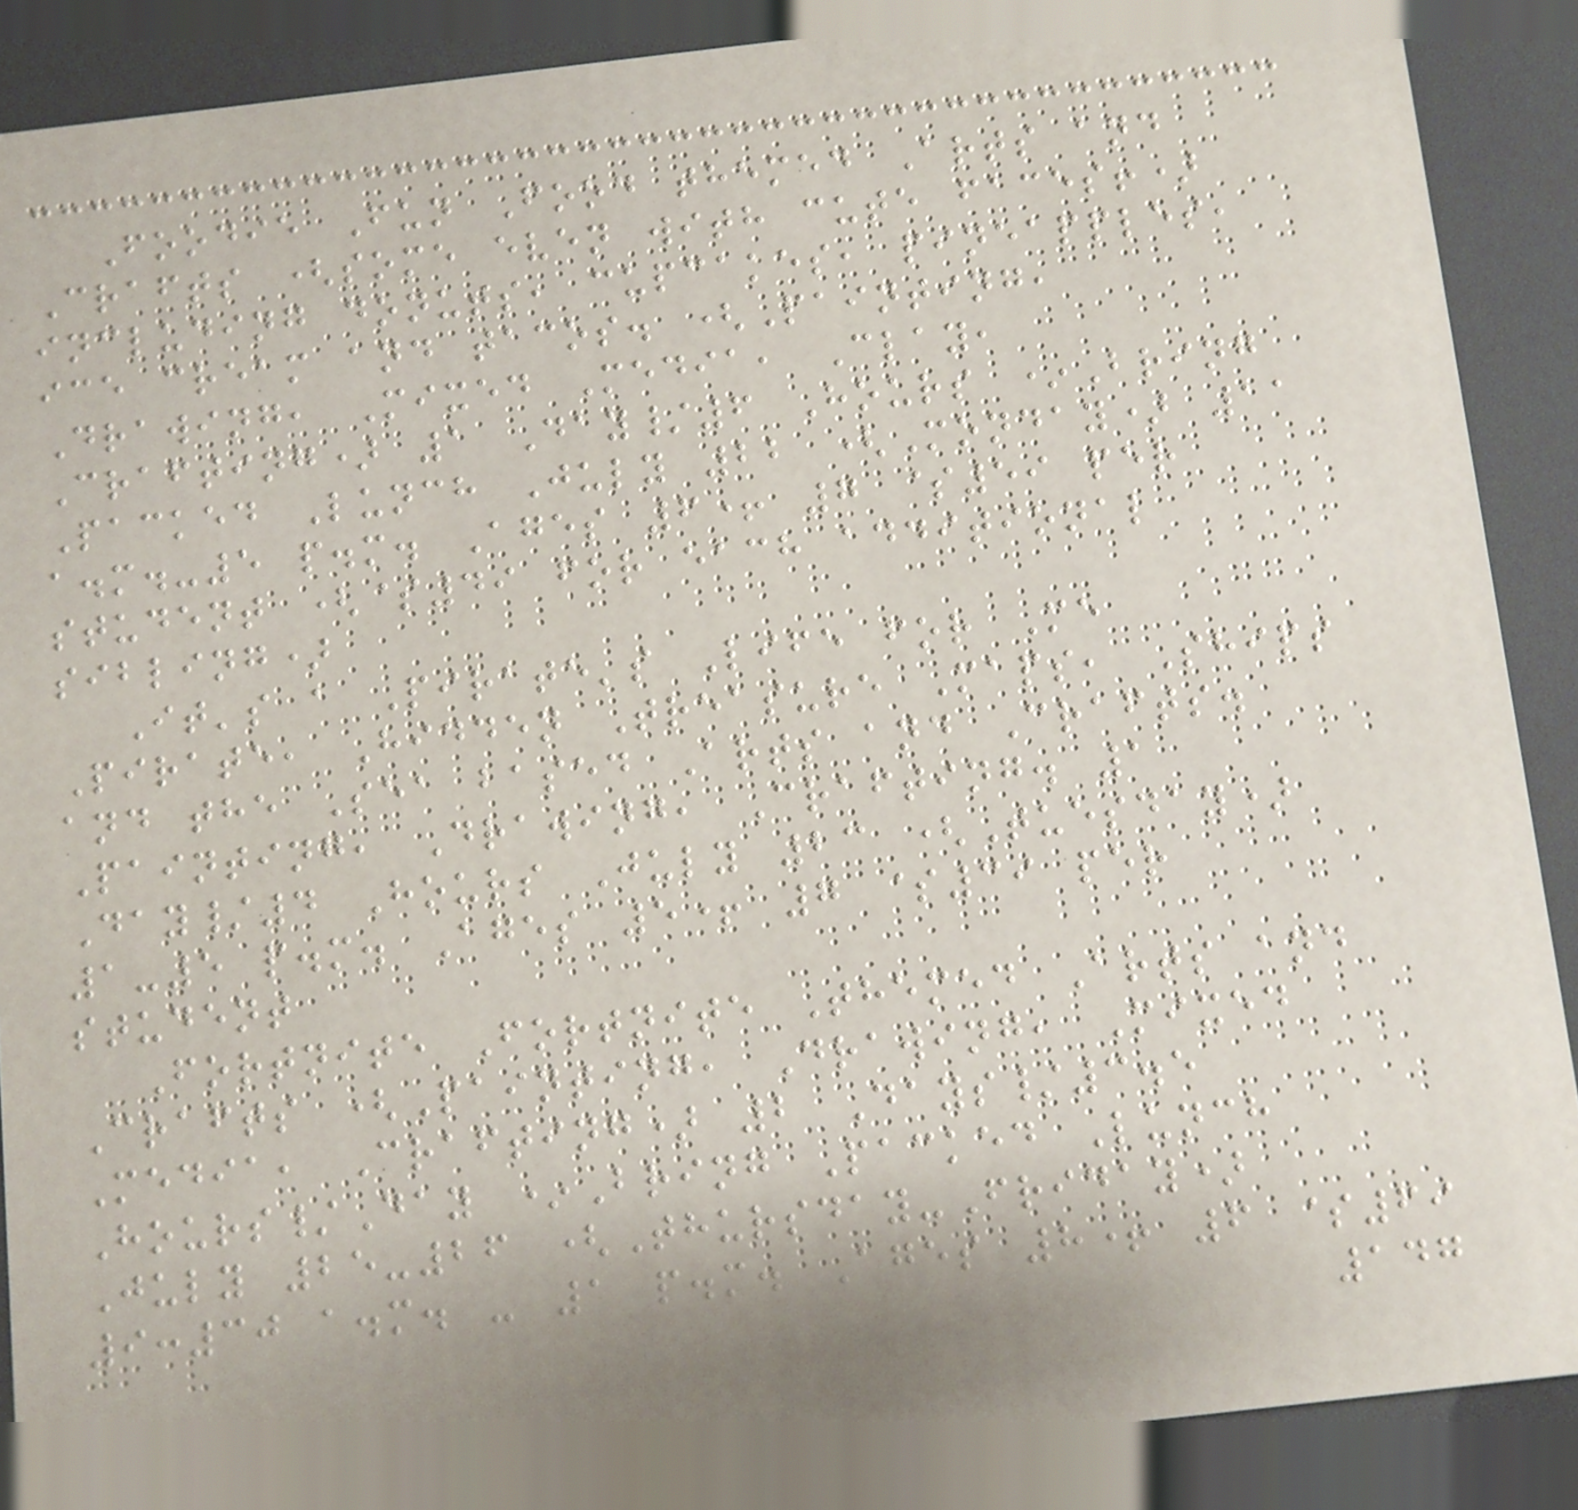Foodie Fun Food themed Arts and
Crafts (some even with cute faces!)
including donuts, cupcakes, pineapples,
ice cream and tacos. (Painting,
Drawing, Mixed Media, Clay,
Crafting) 1 Day/6 Hours *Bring
Packed Lunch July 22 (Monday) 11
a.m.-5 p.m. Ages 6+ 7 $59 per
student ($49 for each additional
sibling)
It's a Pirate's Life for Me
Pirate, Hidden Treasure Maps, Ships
and the Sea based Arts and Crafts.
Painting, Drawing, Crafting. 1
Day/4 Hours July 23 (Tuesday)
1-5 p.m. Ages 5+ 7 $39 per
student
Fortnite Fortnite Themed Arts and
Crafts (Painting, Drawing, Mixed
Media, Crafting) 2 Days/3.5
Hours/Day *Bring Packed Lunch
July 25-26 (Thursday-Friday)
9:30 a.m. - 1 p.m. Ages 8+ 6 $69
147
